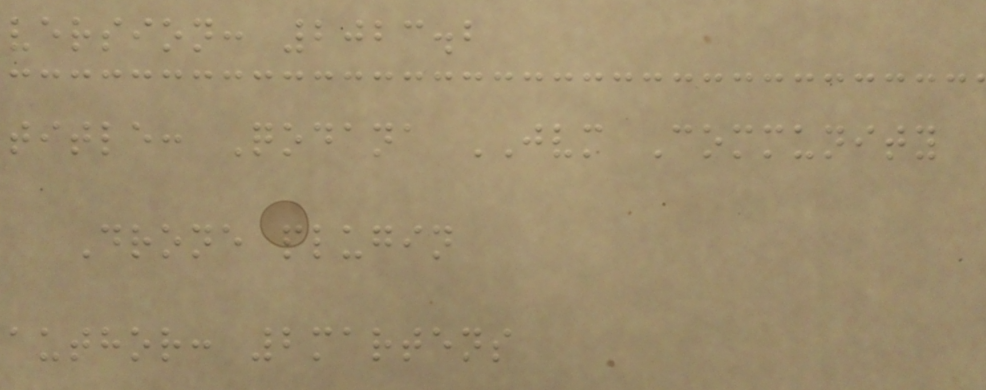version: 2023.2
title: Qodana JVM Community
Drone plugin
author: 2martens
